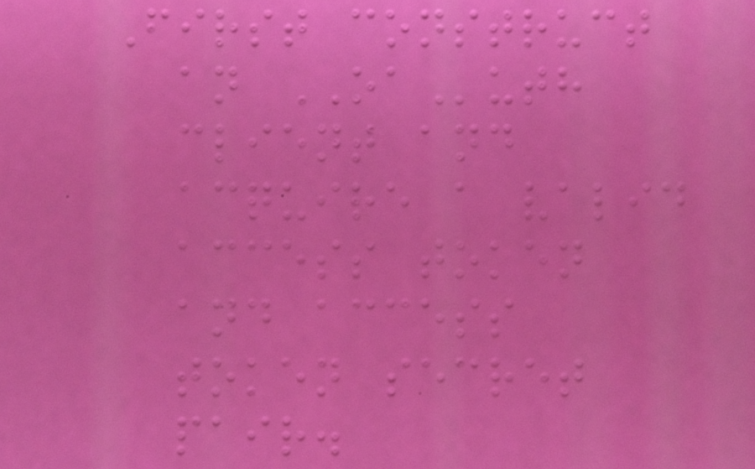First construct
an OAuth
client and
acquire a valid
access token
and access
token secret
pair.
